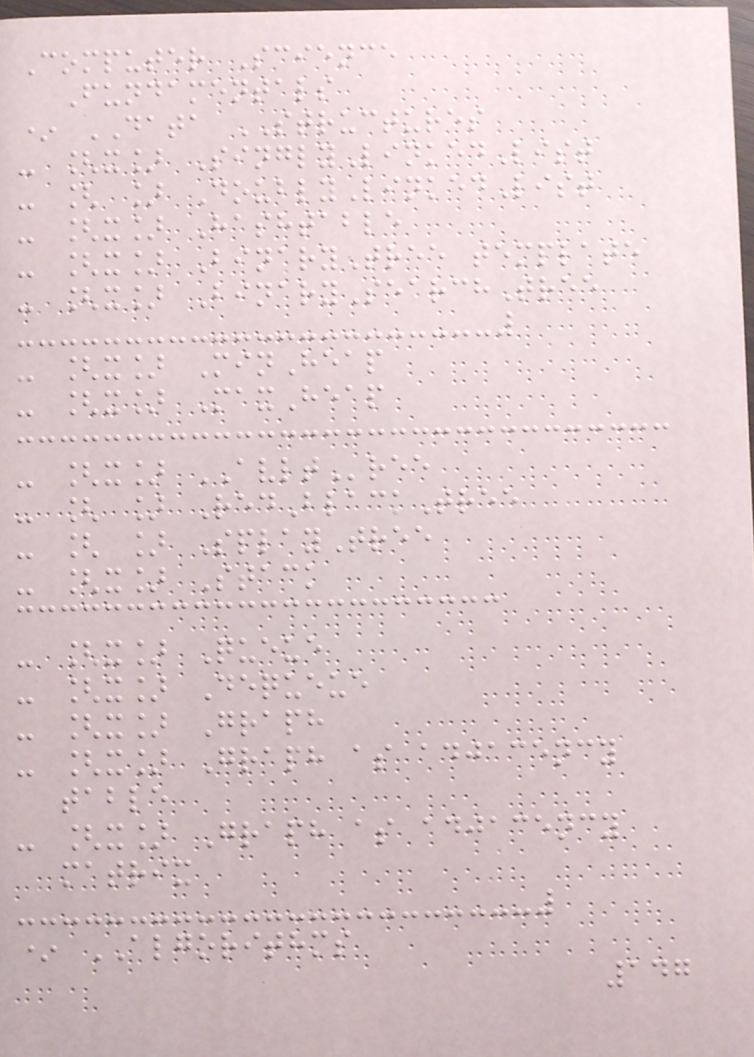Computer Science
Fundamentals
* DATA STRUCTURES
- [x] SinglyLinkedList
- [ ] DoublyLinkedList
- [x] Hashtable
- [x] BinaryTree template
- [x] BinarySearchTree
- [x] MinHeap
- [x] MaxHeap
- [x] AVLTree
- [ ] RedBlackTree
- [ ] SplayTree
- [x] Stack
- [x] Queue
- [x] Dequeue
- [x] Graph
- [x] Graph as adjacency
table
- [x] Graph as adjacency
matrix
* ALGORITHMS
147
